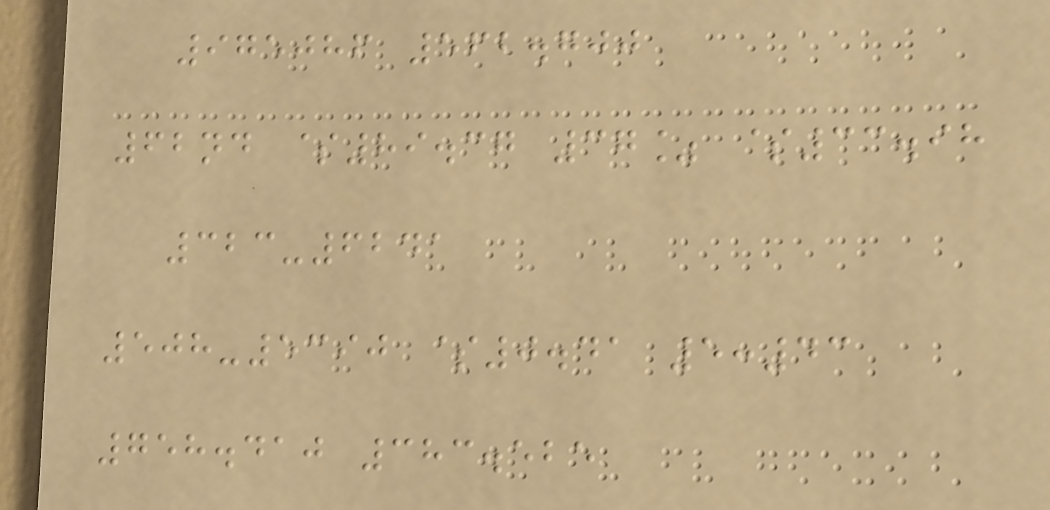975086 562.700
62nd $89.37 37% $33.98
323-6241
508-5390 $0.41 5:43
758.410 383.525
